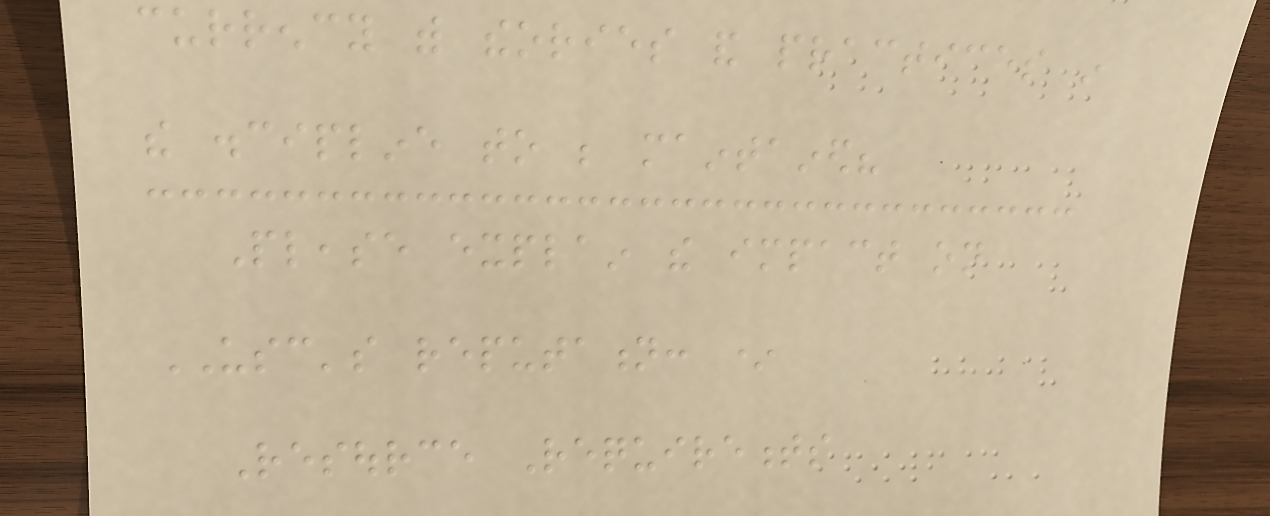currency with theories and practices in
the discipline to be maintained?
Please explain the impact on
USC's reputation: *
Resource Requirements
